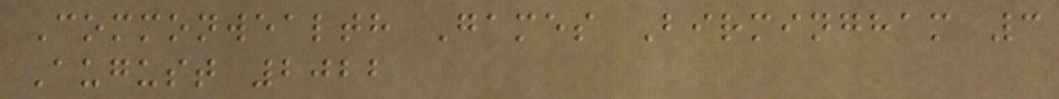Commonwealth Games Birmingham 3
August 2022
